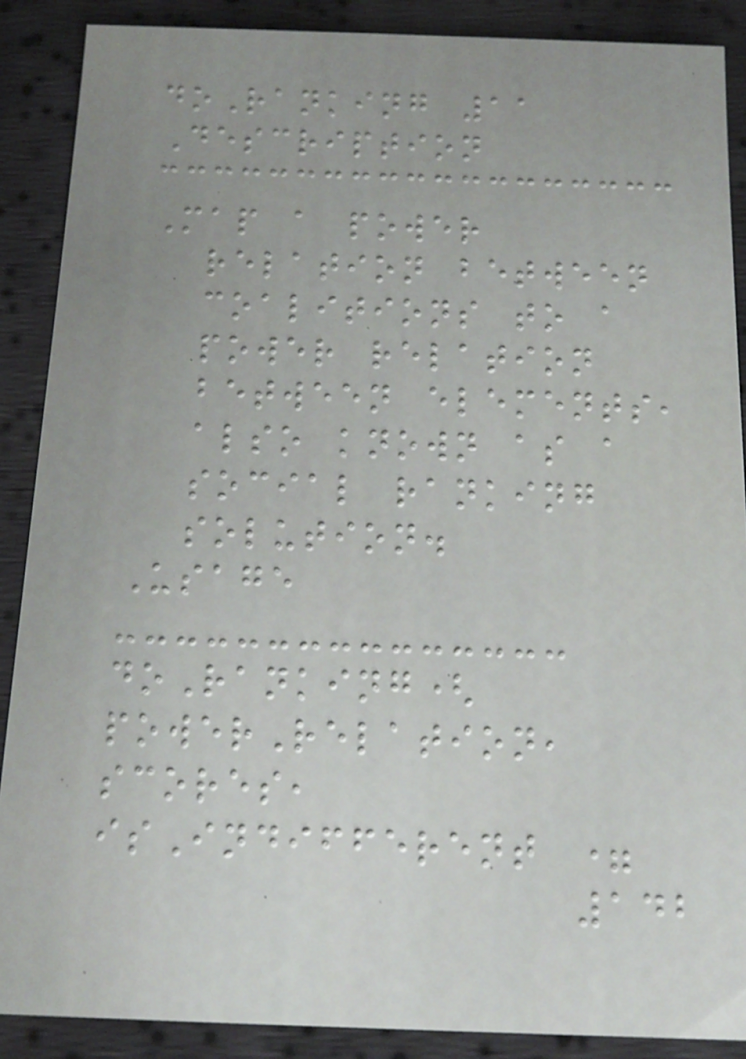doRanking 11
Description
Map a power
relation between
coalitions to a
power relation
between elements,
also known as a
social ranking
solution.
Usage
doRanking(
powerRelation,
scores,
isIndifferent =
142
